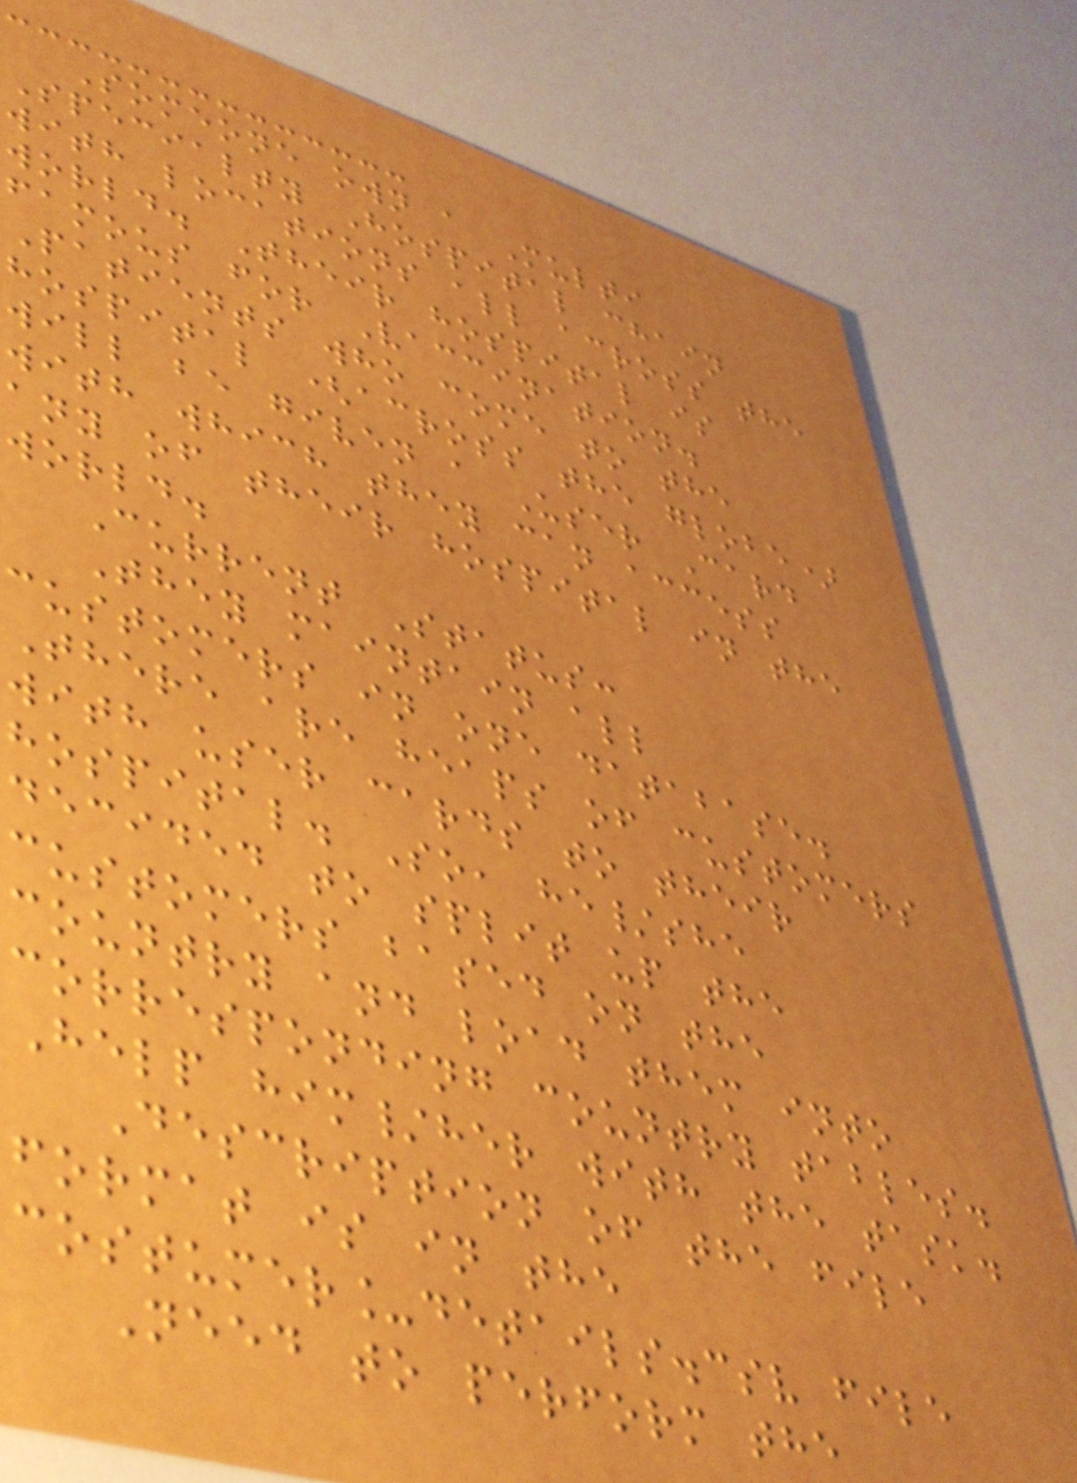Someone own a Multi
Specialty Hospital chain
with locations all across the
world. Their hospital is
famous for Vaccination.
Patients who come to the
hospital (across the globe)
will be given a User Card
with which they can access
any of their hospital in the
world.
Current Status:
They maintain all
customers in one database.
There are heaps of customers
with user cards to their
hospital. So, he/she
decided to split up the
customers based on the
country and load them into
corresponding country tables.
Help him/her with the task.
Description of the file
format is in the
costumer_details.csv file
Need to perform the
